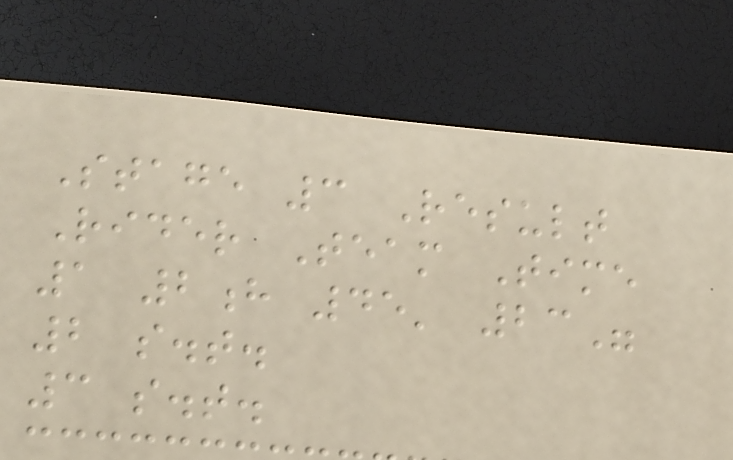Stage 3 Result
Rider Team Time
1 2h 45' 23"
2 s.t.
3 s.t.
